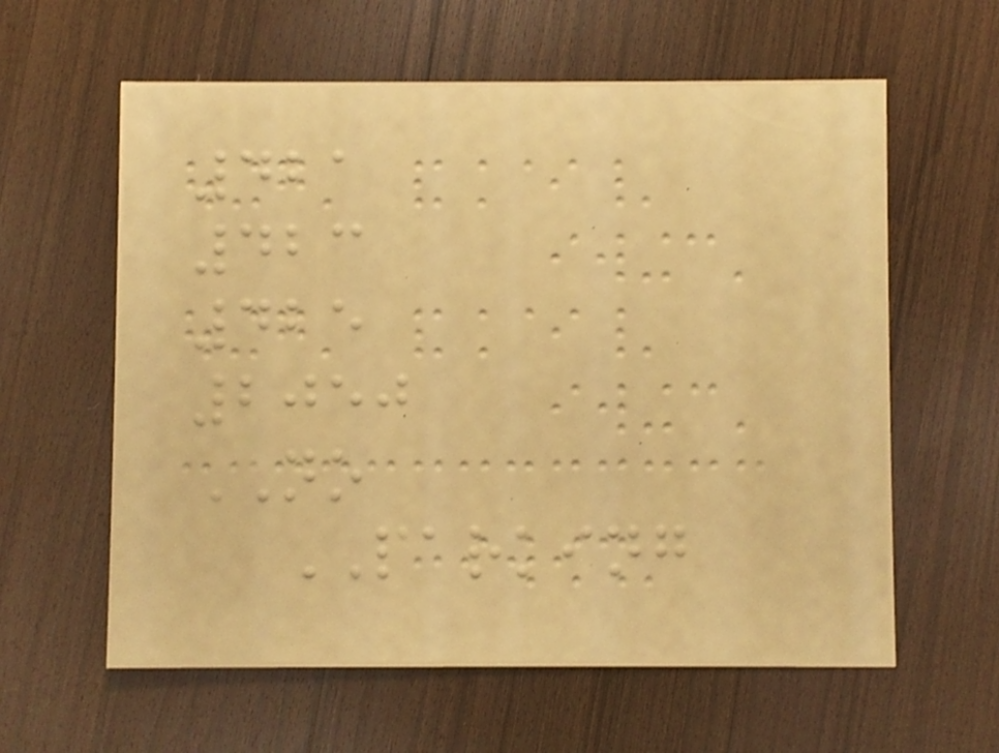421
423
425
2050
NO
PARKING
